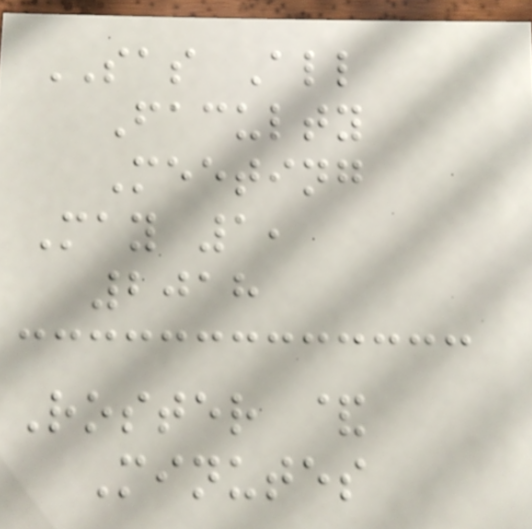SAS All
Faculty
Meeting
May 1,
2018
Roster &
Minutes
